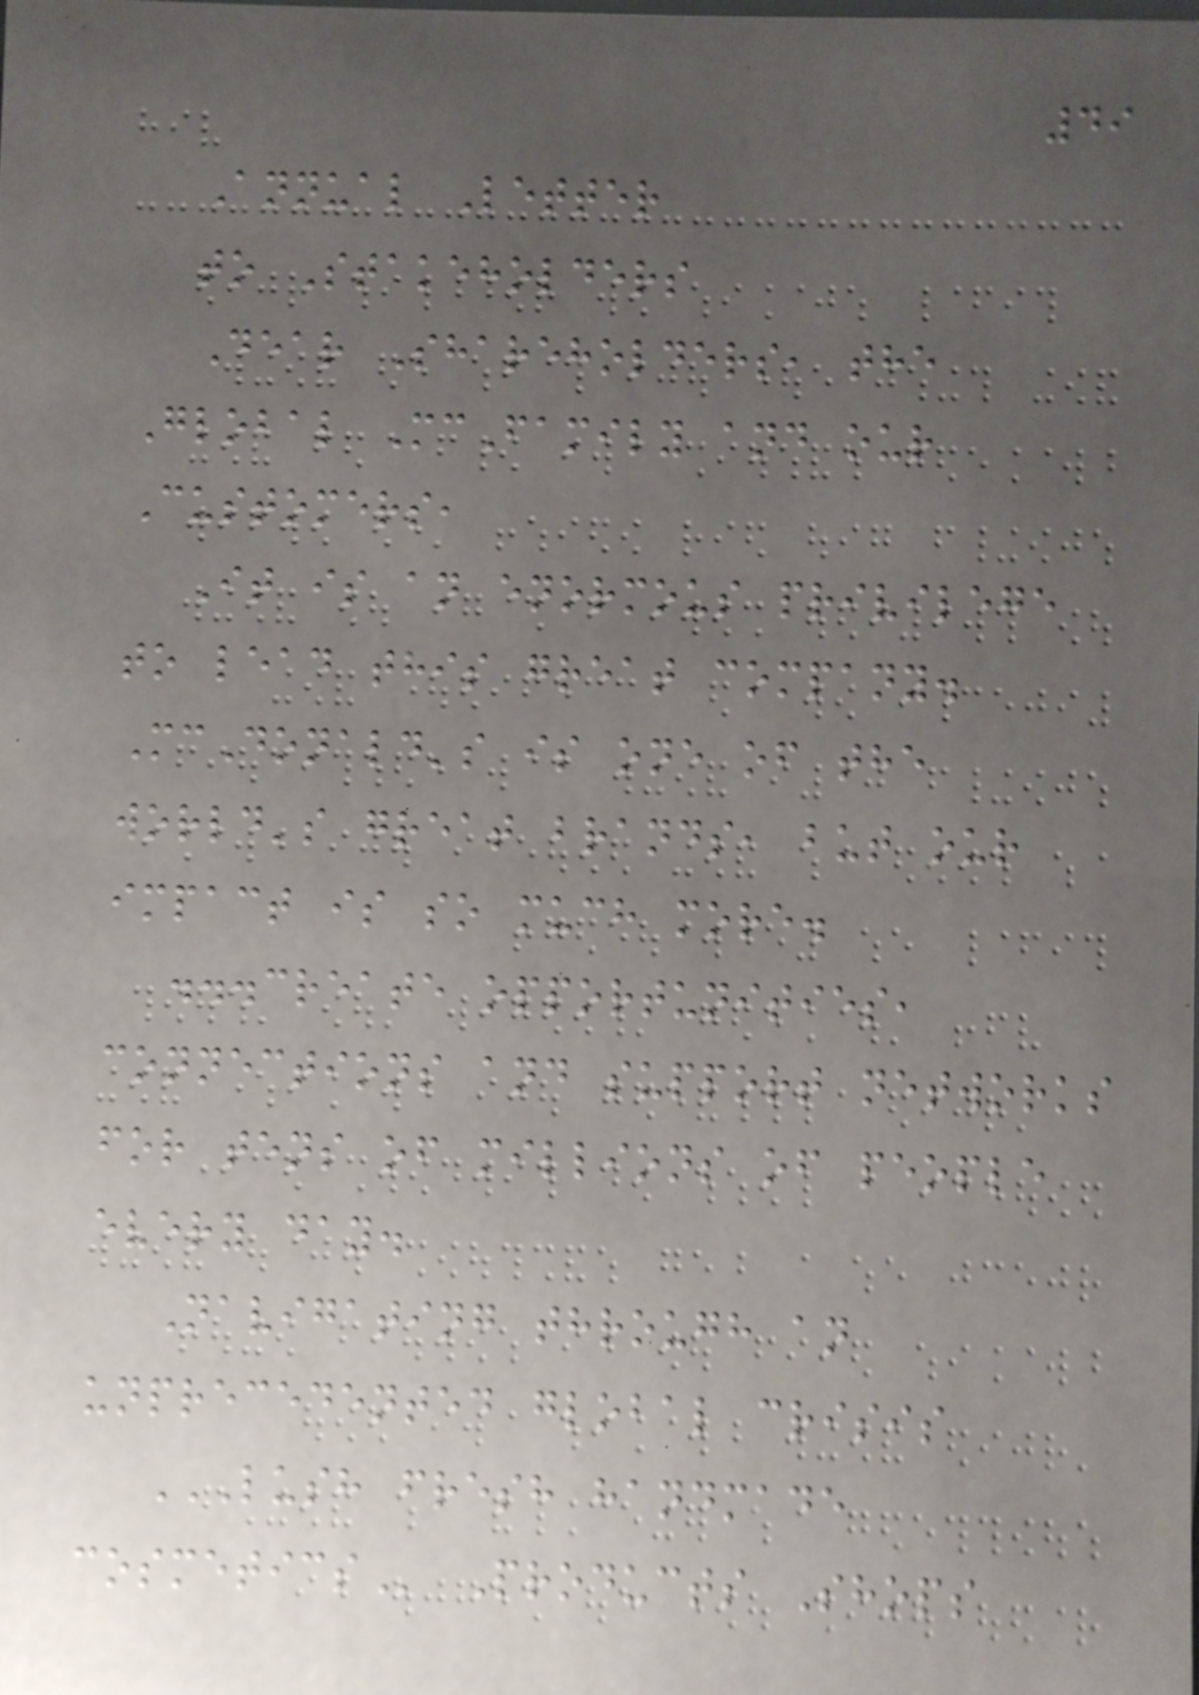49
Annual Letter
to Stakeholders
Dear Shareholders, the
Global McFamily and our
Customers,
It is an enormous privilege
to lead this great company.
McDonald's is one of the
world's great brands, but our
impact is so much more.
...create opportunities,
connections and support networks
for tens of millions of people
every day.
Navigating through an
unprecedented global crisis
LUSH FRESH HANDMADE
COSMETICS Products Shops
